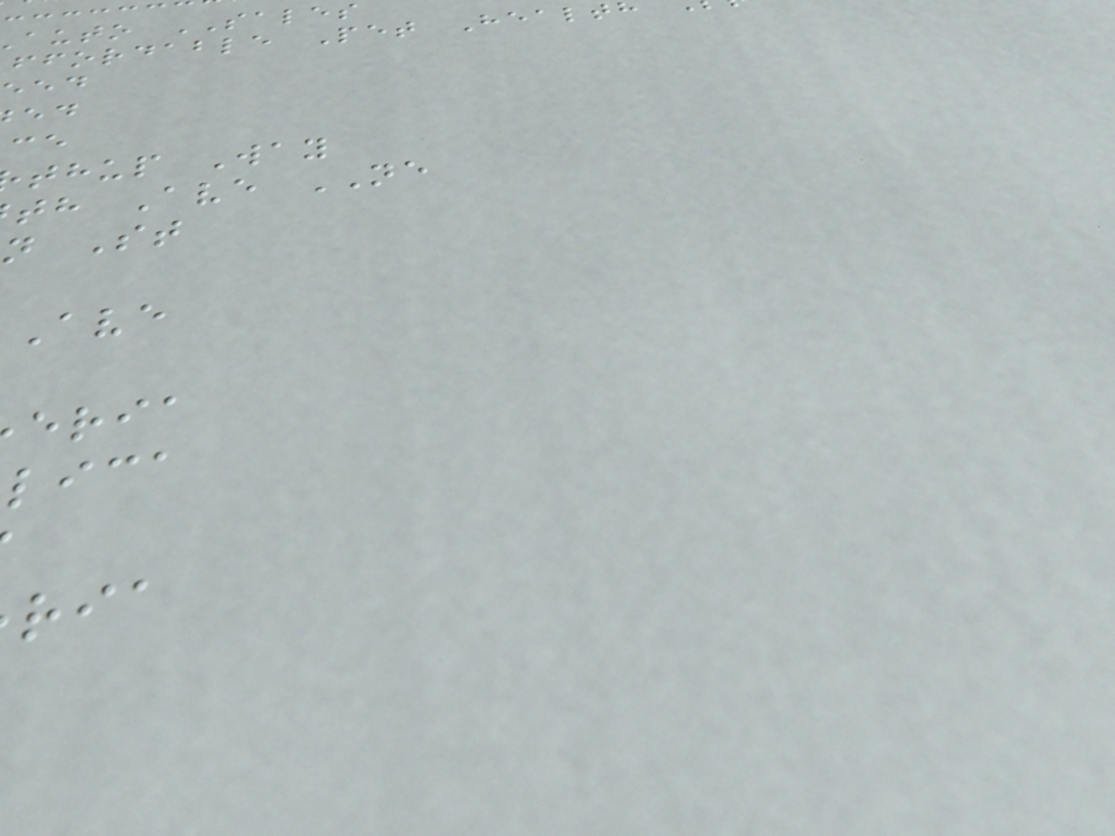auto SALES
ffordable Pet Healt
thup Way
th Ave NE
n St
Ave
eria
lica
